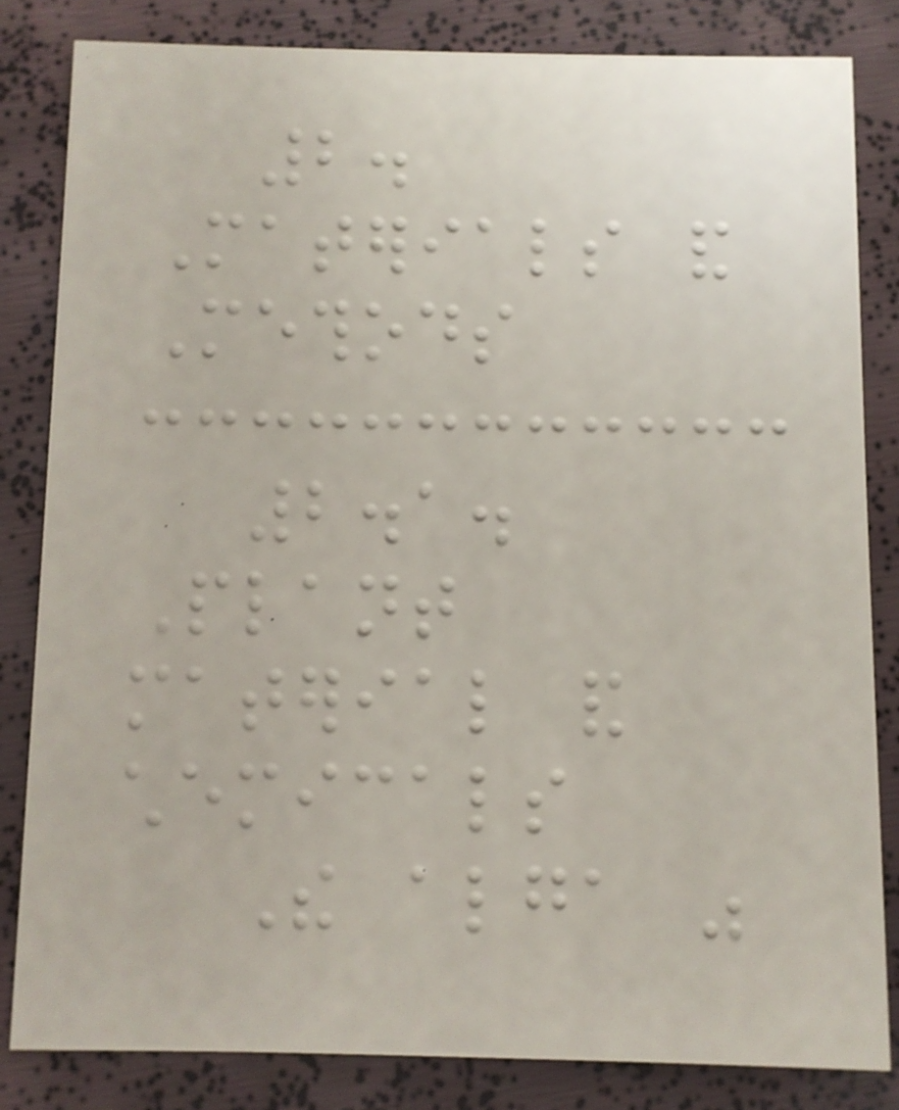2.
Materials and
Methods
2.1.
Plant
material and
chemicals
The alga was
